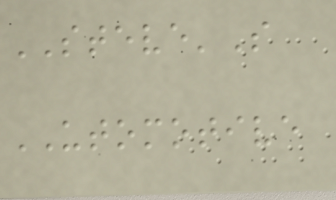STEVE'S
UTOMOTIVE
